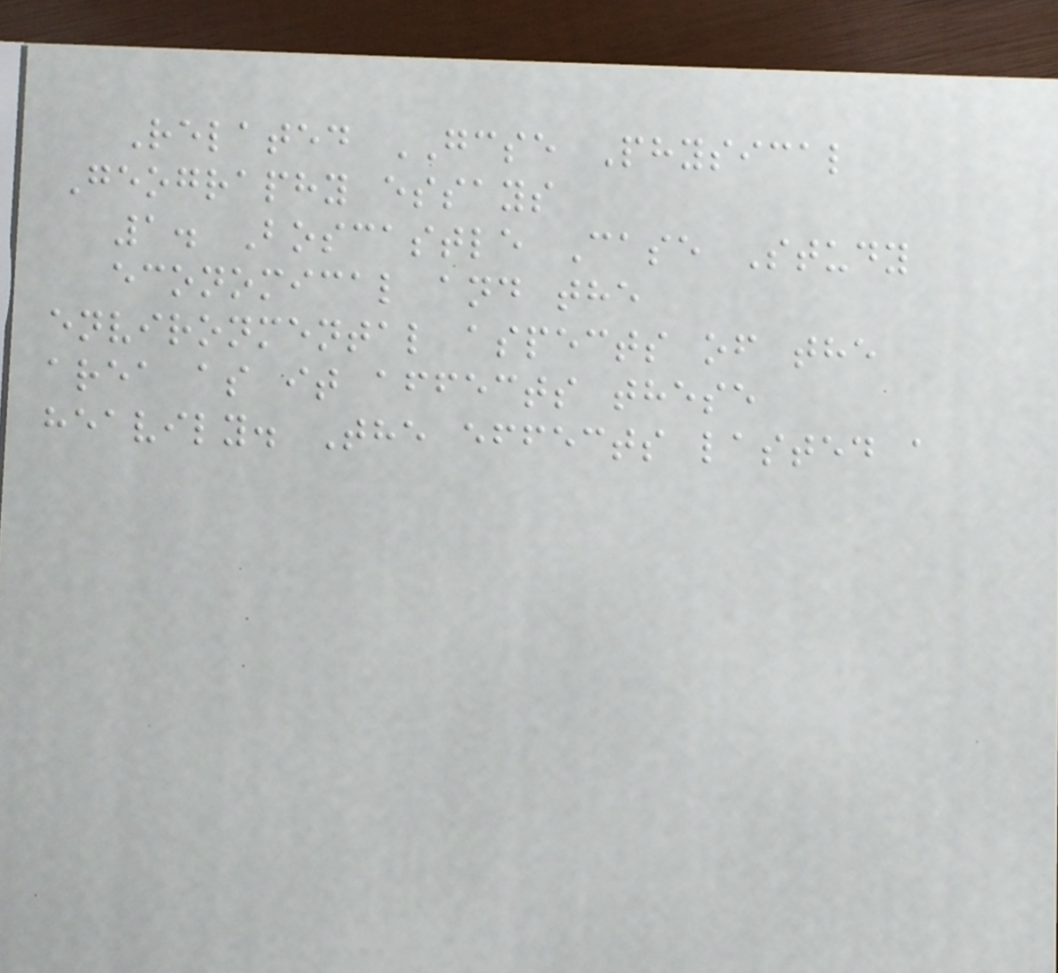Related GCSE Physical
Geography essays
1. Boscastle Case Study
economical and the
environmental aspects of the
area as it affects these
heavily. The effects lasted a
